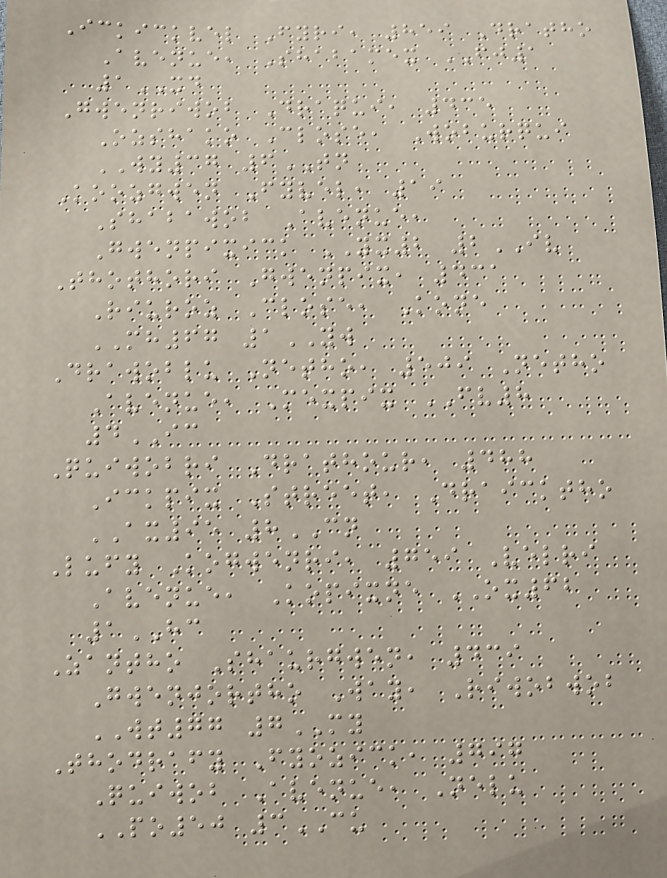Ickickvel Fyri, 859 Dratho
Avenue, Shabamex FJ1
1XD
Gwenriwob Draqui, 435
Ozshako Close, Woburqui
WY37 6TN
Koozgwen Fyvel, 19
Shabawob Avenue,
Gwenpixick YX2 2IV
Thothori Gwenpix, 431
Riuroz Close, Kone
MH67 1YW
Drawoblu Netho, 509 Netho
Avenue, Mexpix FV8
4IC
Quiwobri Drathour, 488
Ickpix Street, Draicktho
AX95 8CN
Lufy Kogwenri, 759 Velri
Avenue, Kopixne OX62
1HC
Zantho Shaurgwen, 439
Gwenjortho Way, Riwobwob
WT77 7MY
Thodrafy Fyozick, 797
Quiwob Avenue, Nelu
PO50 3CU
